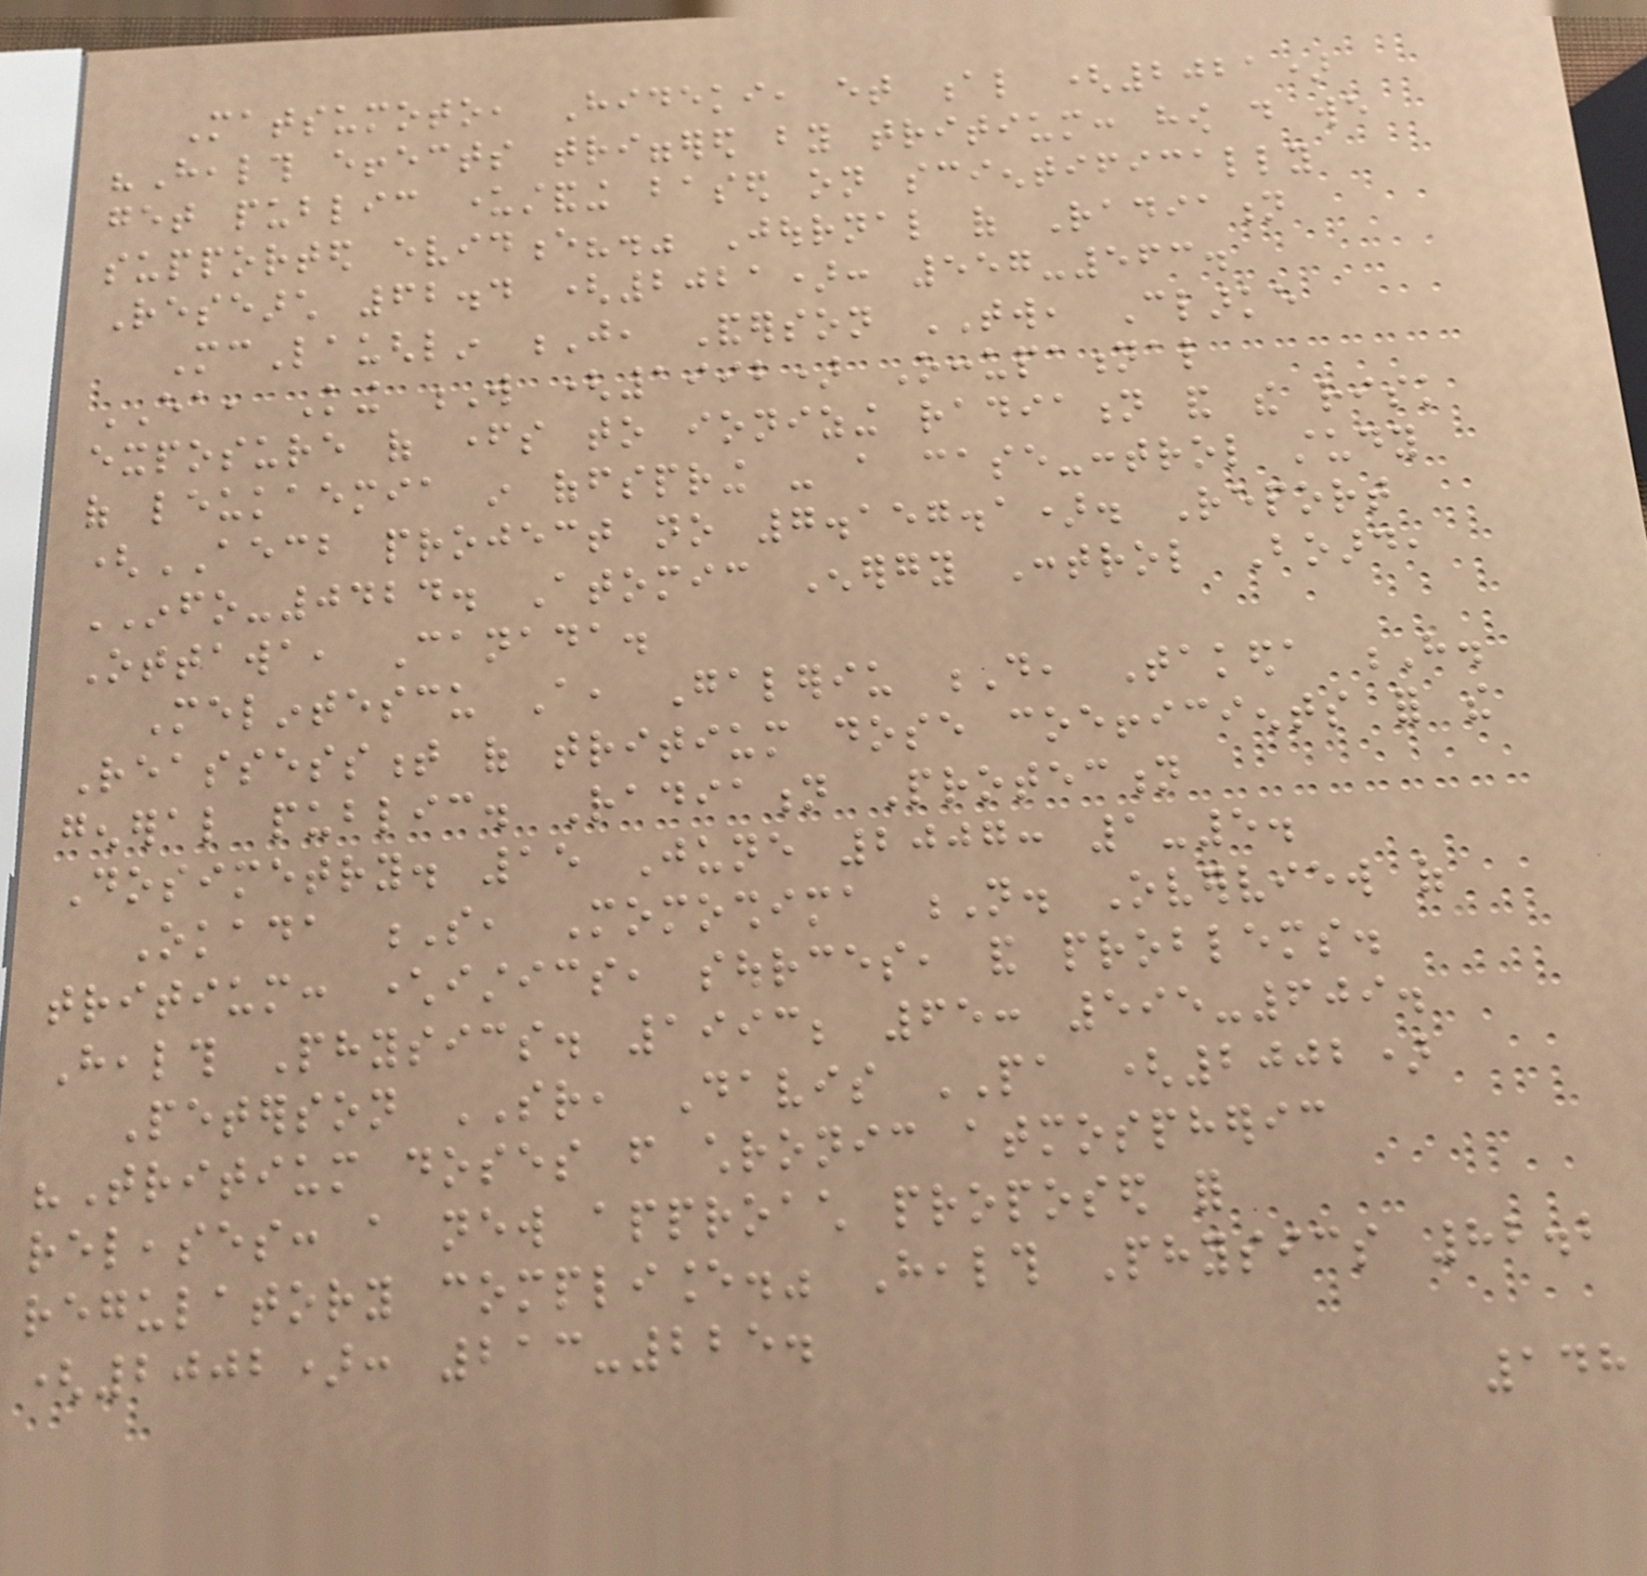Matsumoto, Hideki, et al (2021)
"Health effects triggered by tritium: how do we
get public understanding based on scientifically
supported evidence?." Journal of Radiation
Research 62.4 (2021): 557-563.
McLaughlin J, Anderson TW, Clarke
EA, King W (1992) Occupational
exposure of fathers to ionizing radiation and the risk
of leukaemia in offspring - a case-control study
(AECB project no 7.157.1). Report
INFO-0424. Atomic Energy Control Board,
Ottawa, Canada.
Melintescu A, Galeriu D, Takeda H.
Reassessment of tritium dose coefficients for the
general public. Radiation Protection
Dosimetry. 15 June 2007: 1-5.
Okada S, Momoshima N. Overview of
tritium: characteristics, sources, and problems.
Health Physics. 1993; 65: 595-609.
Peterson SR, Davis PA (2002)
"Tritium doses from chronic atmospheric
releases: a new approach proposed for
regulatory compliance." Health Physics 82.2
(2002): 213-225.
148
